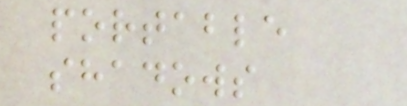portable
shadows
